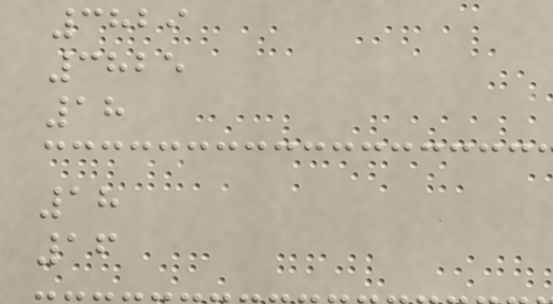3829
3825
18
18
16
